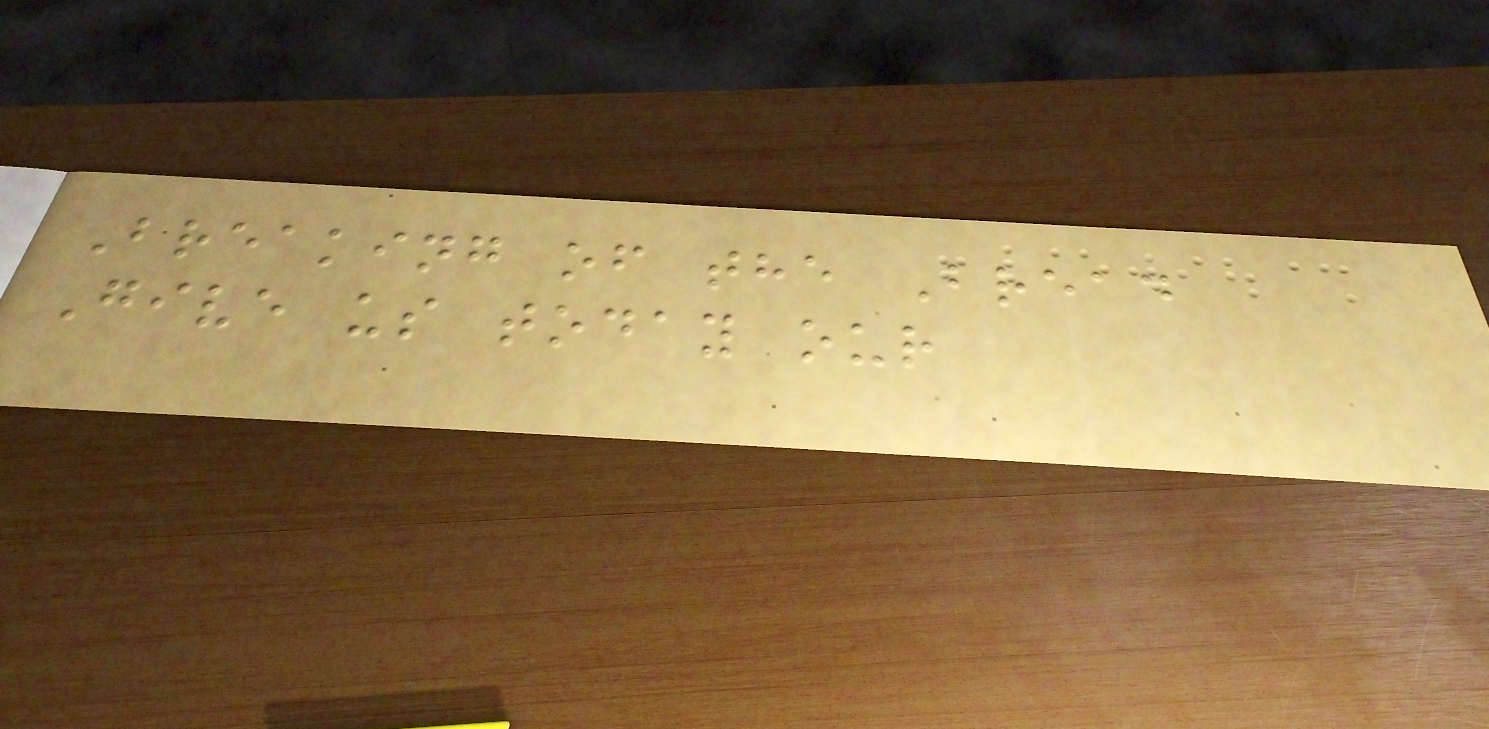Breaking of the Bread
Give us today our
